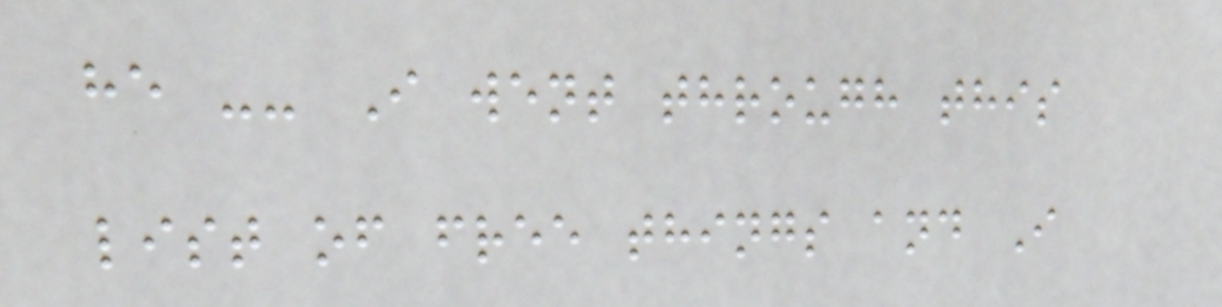he -- I went through this
list of free things and I
